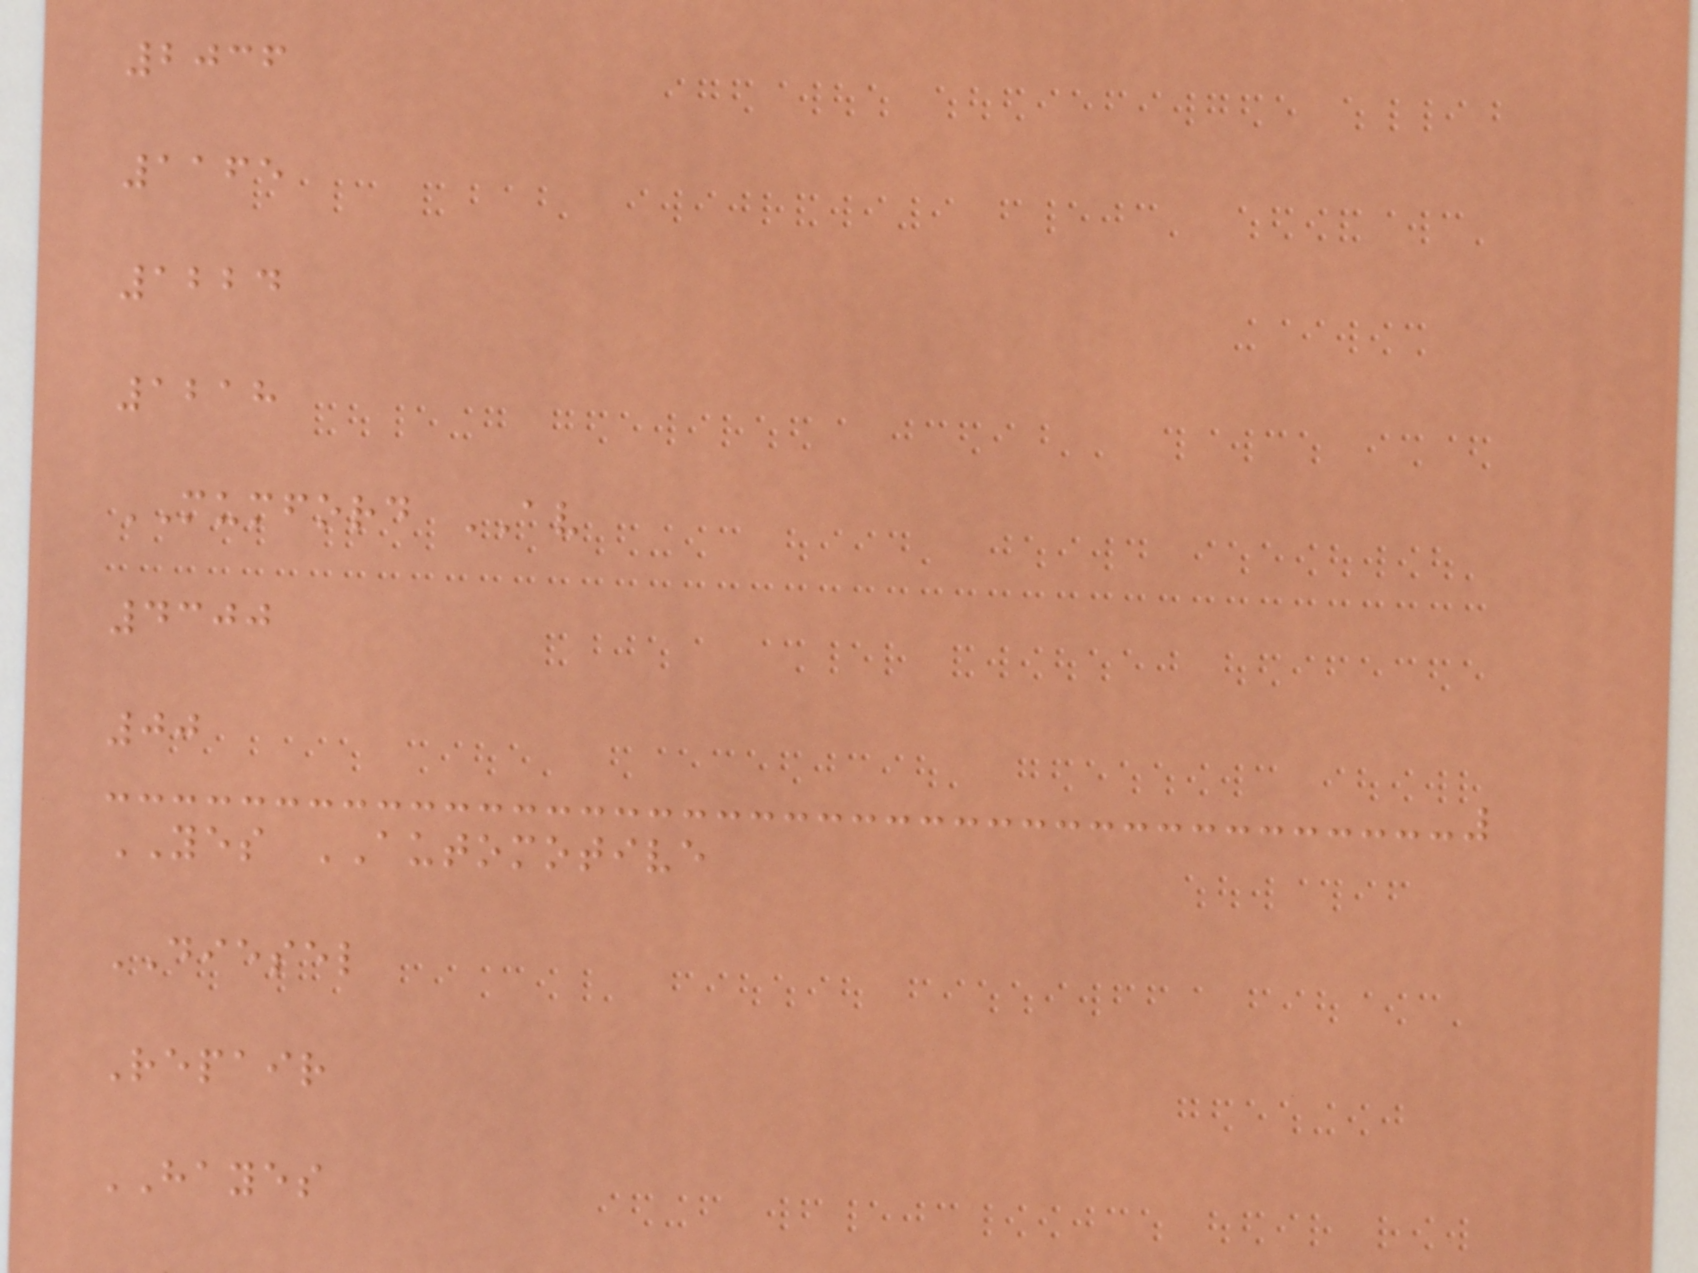2036
1165
1224
1218
MUMFORD AV
4300
00
YES AUTOMOTIVE
DIESEL
Repair
HAYES
